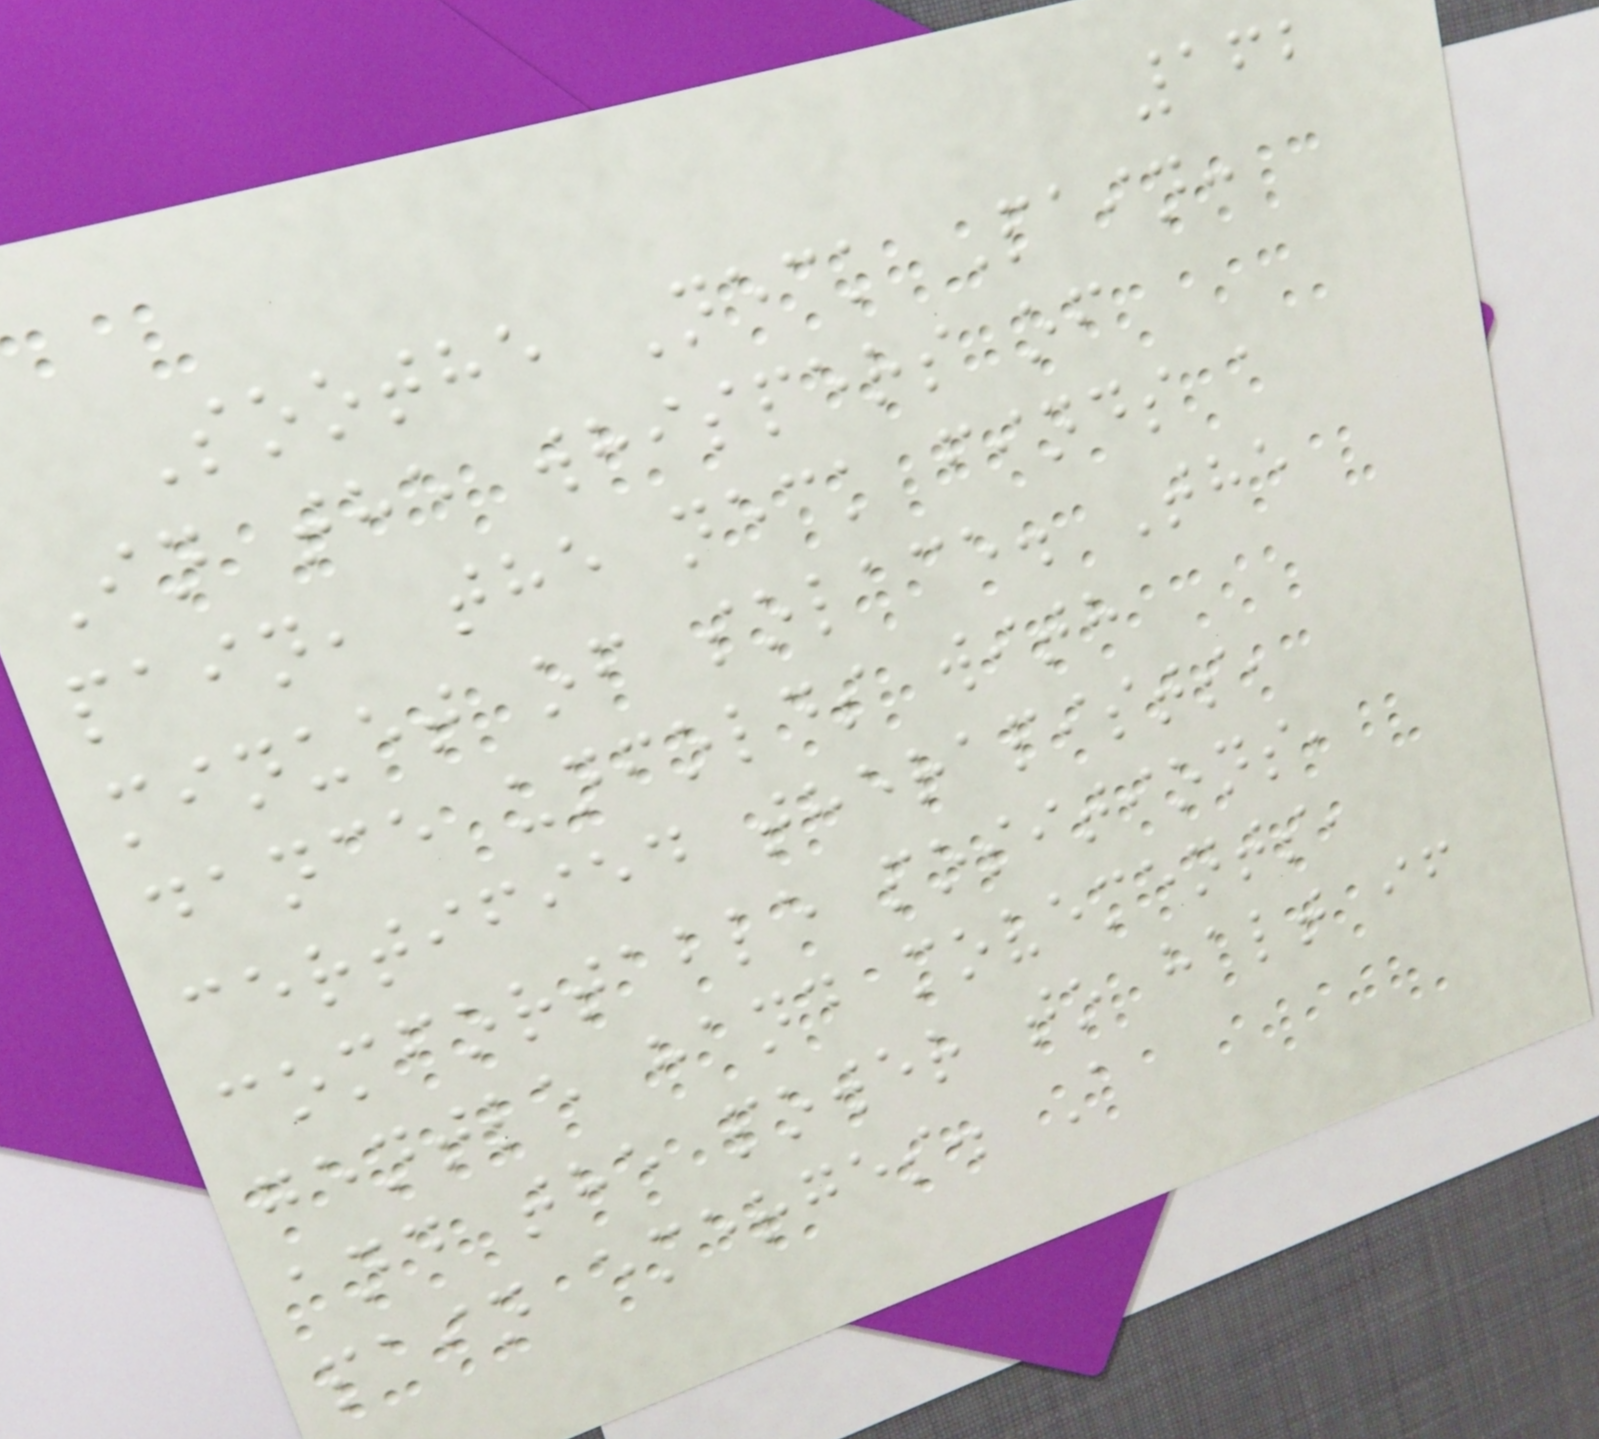162
Soothe Neck Pain:
In the whispers of
pain, the neck finds a
minuet of solace. The
dance unfolds with
certified therapists,
comfortable positions,
gentle hand movements,
and the power to halt if
pain emerges. A
